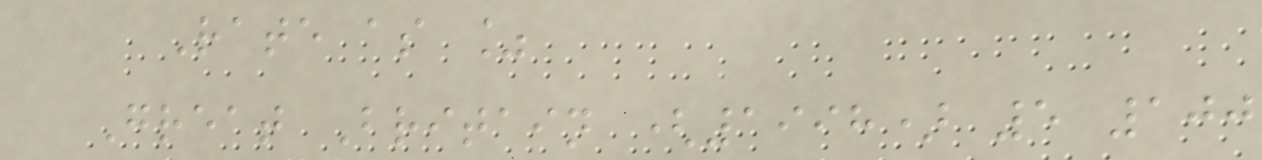Rate as %
Great Britain (1998) 5 100
